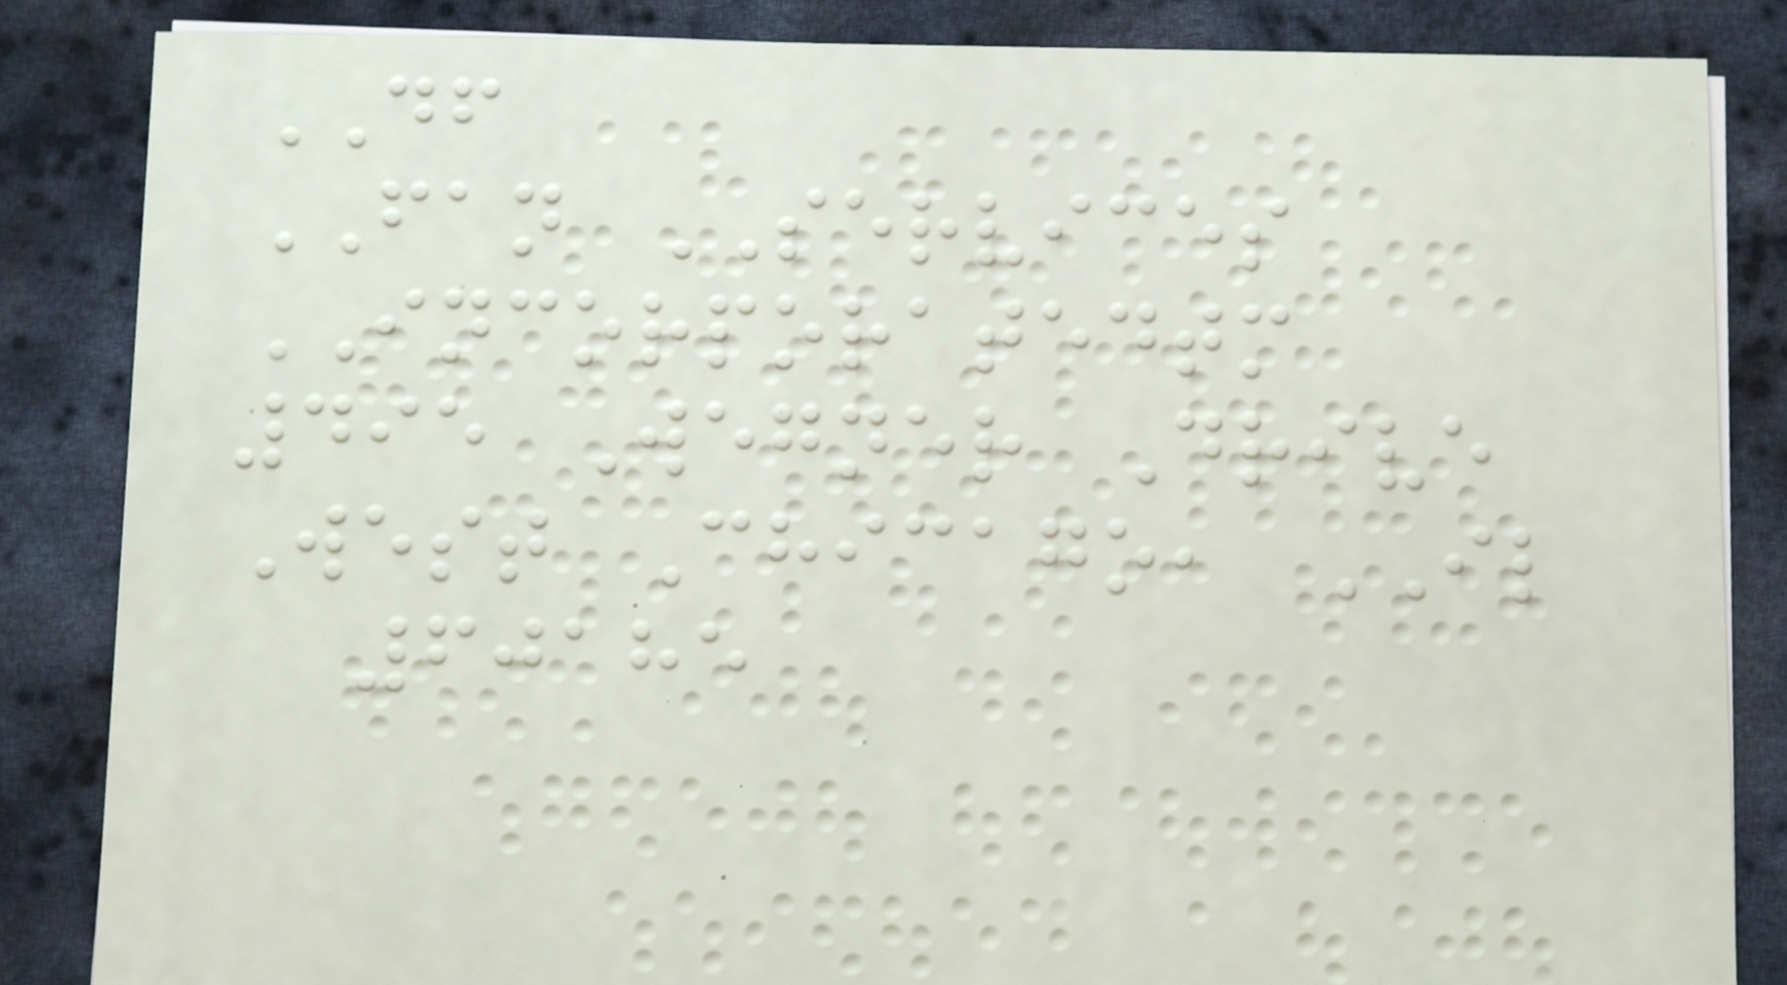DF
FAN SERVICES
INCORPORATEDTM
495 Wegner Drive
West Chicago, IL
60185
